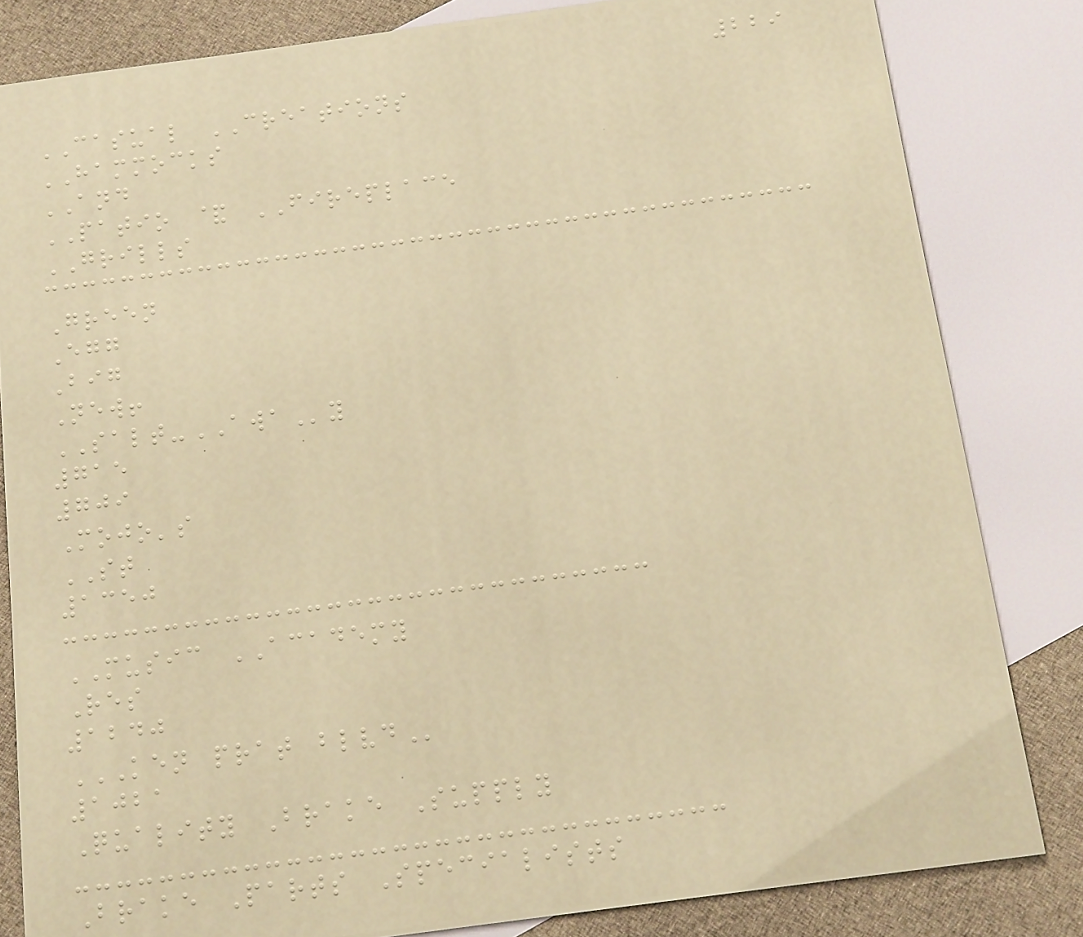229
CASUAL CREATIONS
HAMMOCKS
AND
PATIO & FIREPLACE
GRILLS
Green
Egg
Big
New!
SALT-AWAy
715
709
Mojo's
ST
1350
MUSIC ACADEMY
Res
1240
KEN PRAT BLVD
1021
Quality Brake Supply
Brake Parts Specialists
